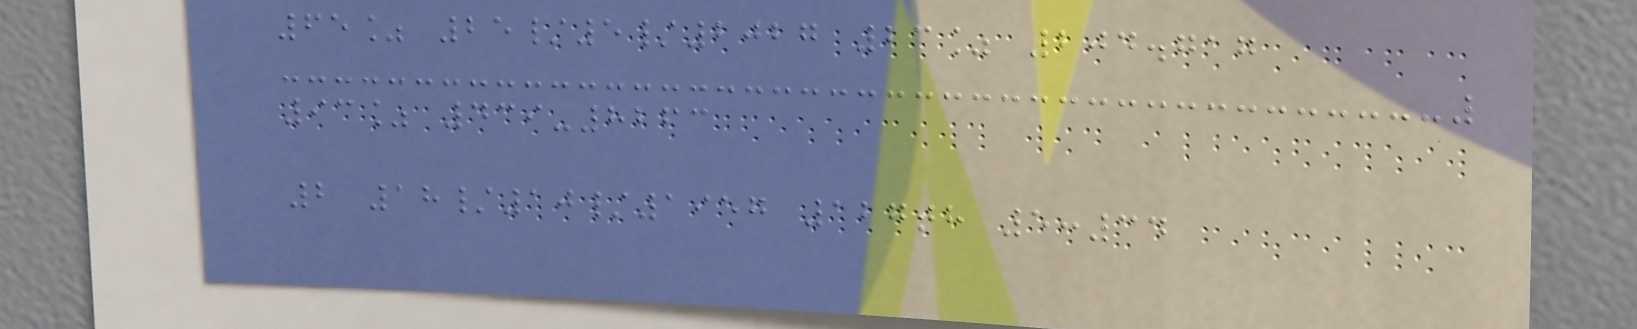65% 25/5/2027 23% 204.717
93% 439-8263
2 18/10/1957 127th 5:34
